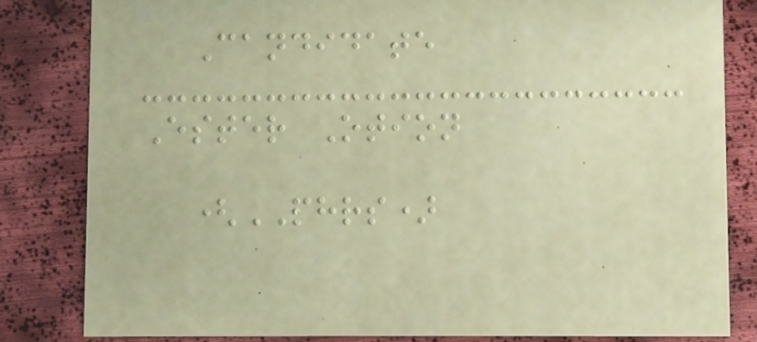Candidate
Ester Otion
(PHRS)
